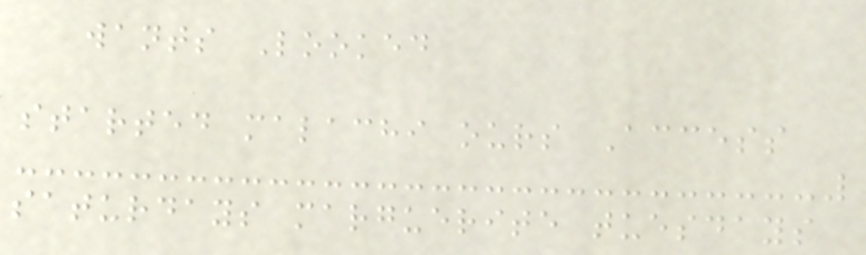wants Looked
started malachi ours Access
saturdays marguerite tuesdays
